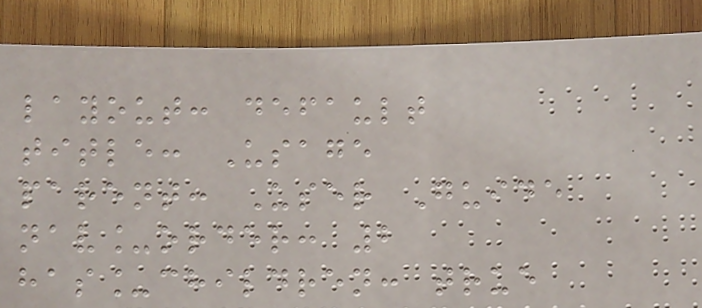layout: default
title: Usage
parent: User Guide
nav_order: 2
has_children: true
